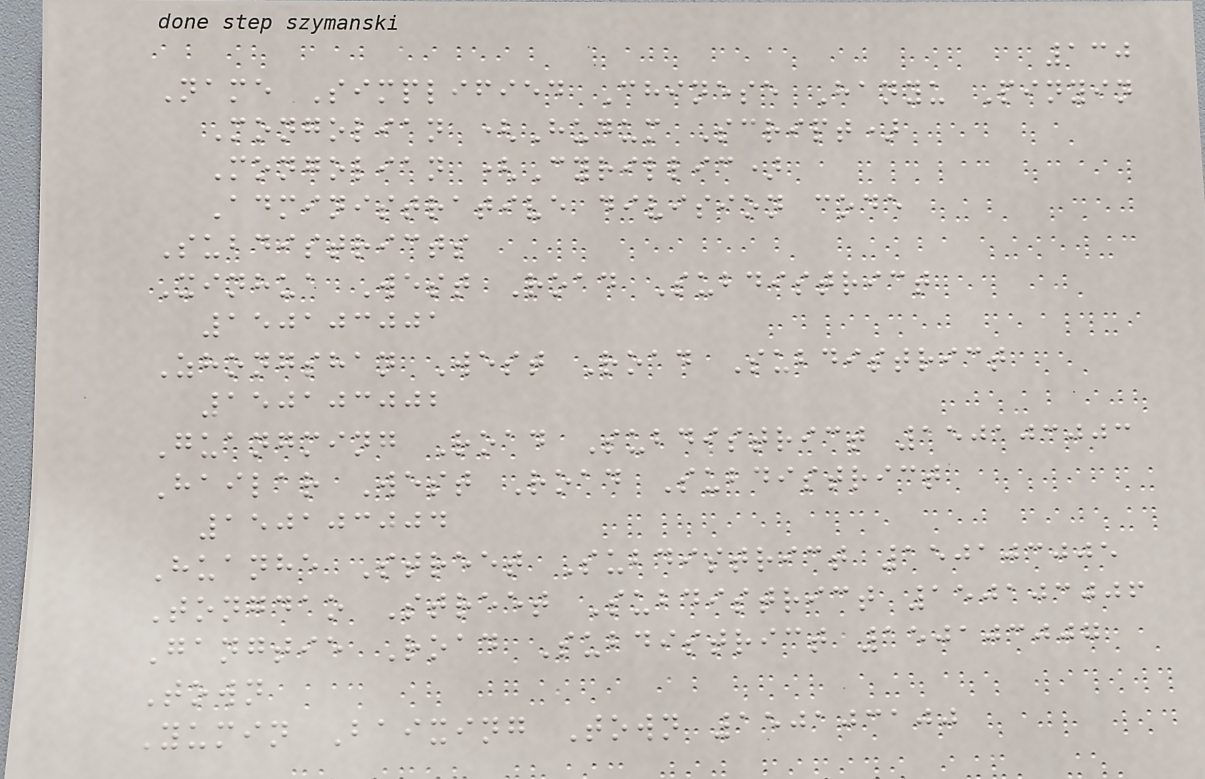130
Name Simplified Chinese Hanyu Pinyin
Mongolian (Hudum Script)
Mongolian (Cyrillic)
Administrative division code
Subdistricts
Xinhua West Road Subdistrict
150103001
Zhongshan West Road Subdistrict
150103002
Guangming Road Subdistrict 150103003
Hailar West Road Subdistrict
150103004
Huanhe Street Subdistrict 150103005
Tongdao Street Subdistrict 150103006
Gangtie Road Subdistrict 150103007
Town
Yumin Baixing Town 150103100
